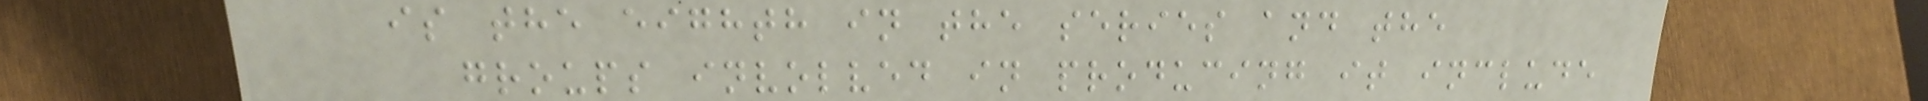is the eighth in the series and the
groups involved in producing it include
